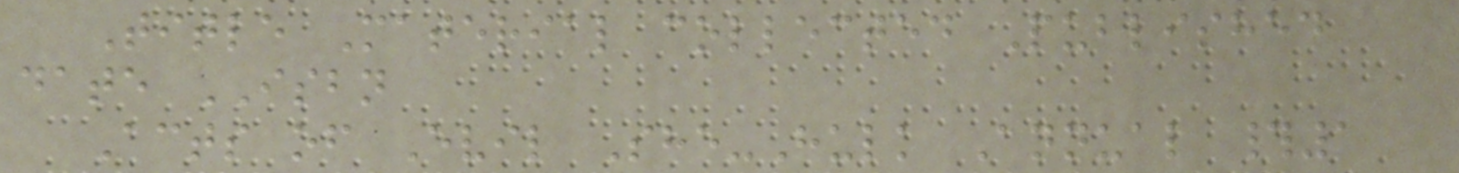Title Material collected Published
date ISBN
Acts of Evil She-Hulk Annual #1
